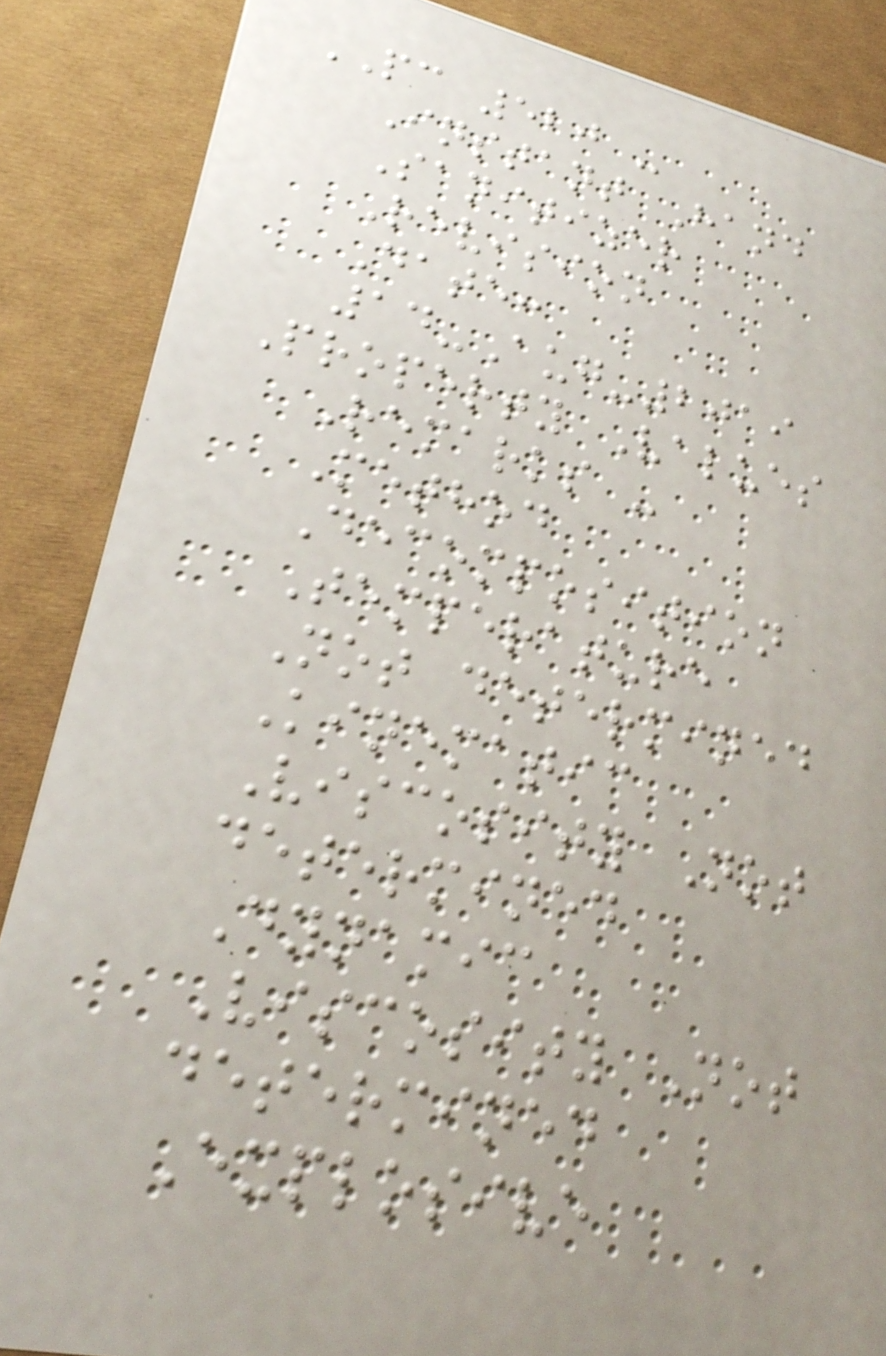PC 520 -
Instant Hand
Sanitizer
Revision
Date:
14-Aug-2019
Property Values
Remarks -
Method
Decomposition
Temperature
Not determined
Kinematic
Viscosity Not
determined
Dynamic
Viscosity Not
determined
Explosive
